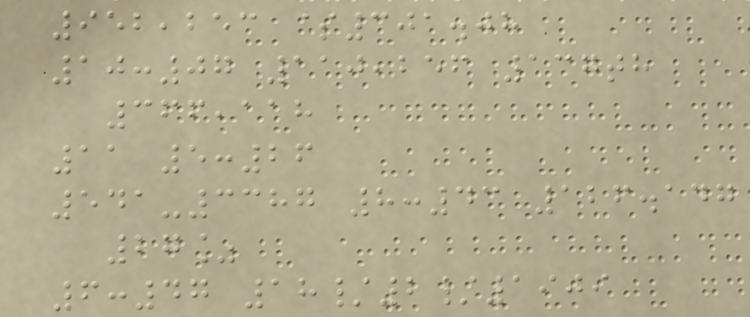952,253 $301.08
10:07 110,256 137th
366,118
11 5:26
541-3387 8:43 126.147
27%
6:47 18/2/1909
